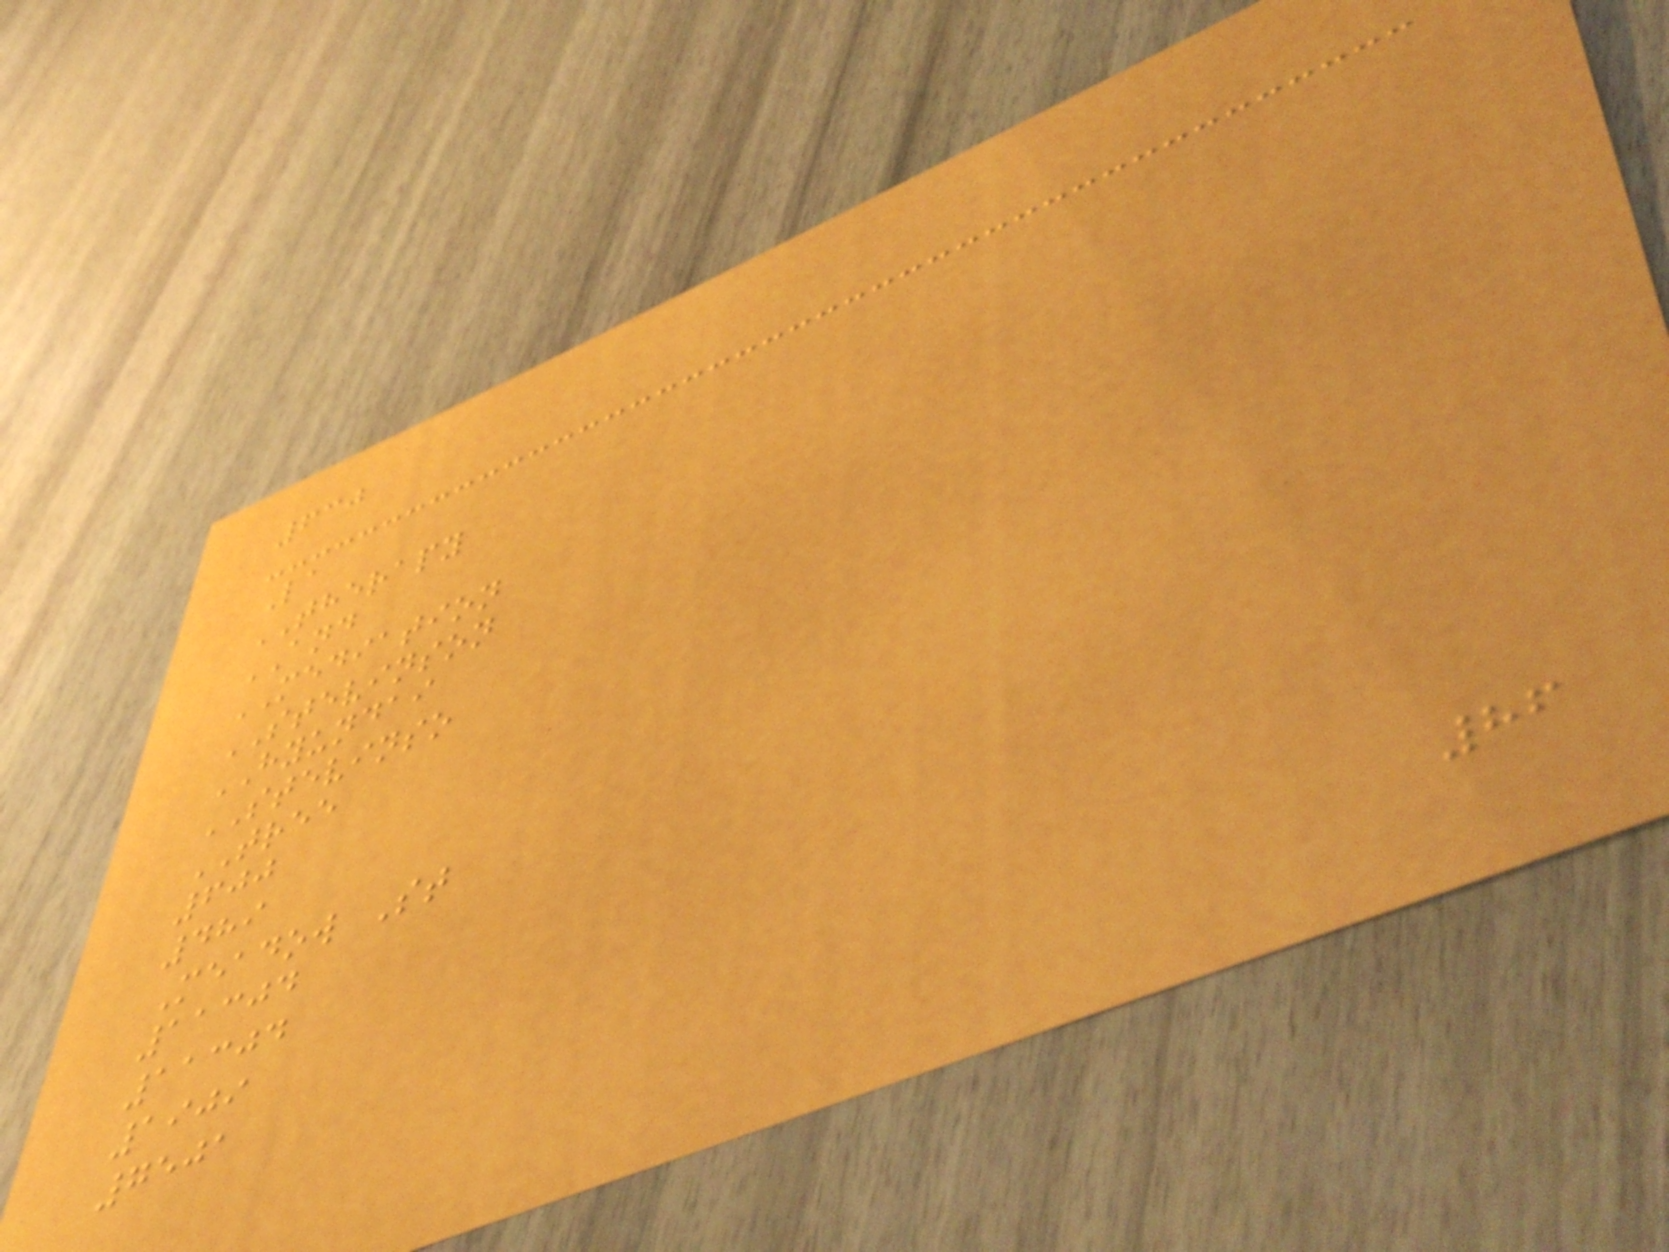630
La
THERAPY
AND
MEDIATION
STEVINSON
HYUNDAI
STEVINSO
TREE
600
489
Meadow St
11304
11304
1909
7501
86
